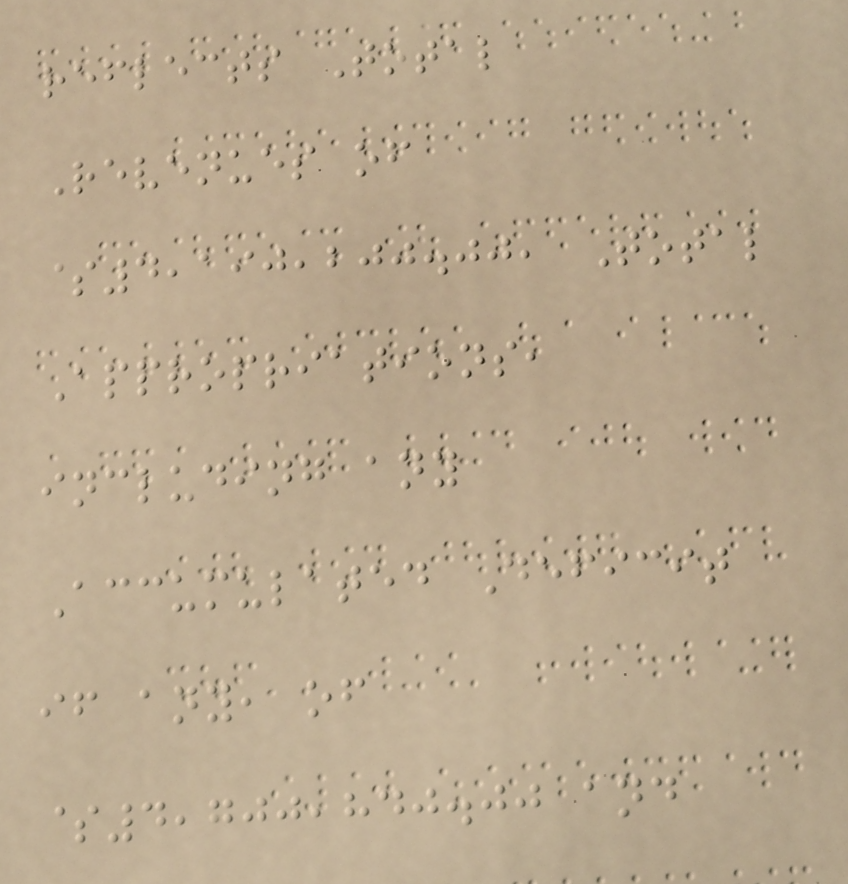reflects Total
Revenues of
$4,190,200.00, Total
Appropriations,
including any
Accumulated Deficit
if any, of
$4,700,840.00 and
